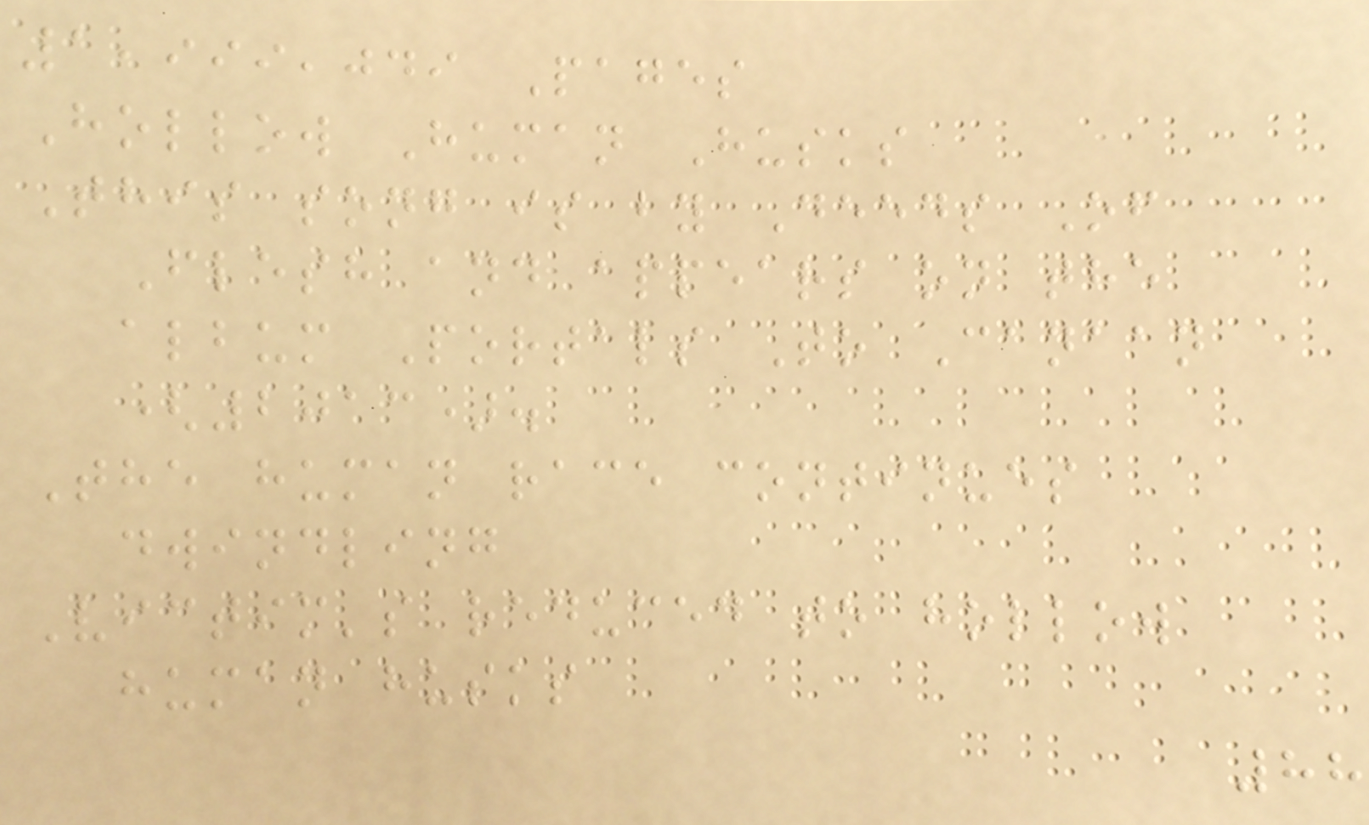1,999,049 Pages
Hollow Human Husks
This song is by Deeds Of
Flesh and appears on the
album Portals To Canaan
(2013).
The human race continues
dwindling
Victim's reduced to hollow
human husks
88
